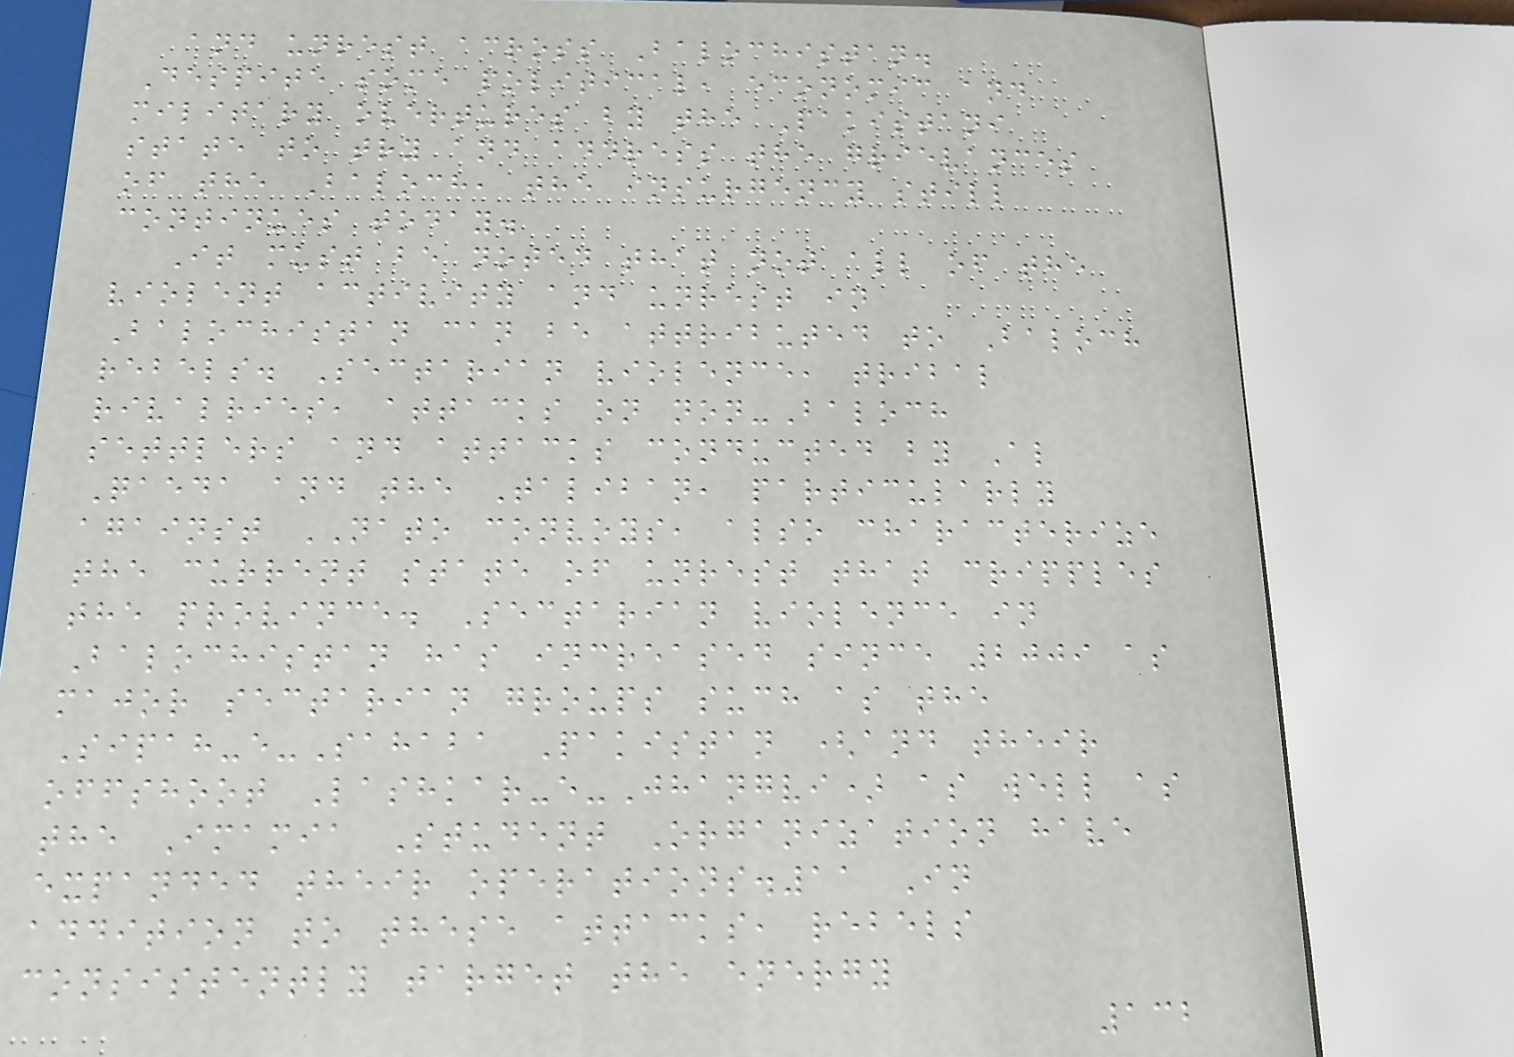and unrest across Balochistan.
Despite some political, economic and
military overtures by the Pakistani
state to try and address the grievances
of the Baloch, the insurgency still
continues today.
It must be noted that not all of the
violent activity and unrest in
Balochistan can be attributed to Baloch
rebels. Sectarian violence, tribal
rivalries, attacks on non-Baloch
settlers and attacks conducted by Al
Qaeda and the Taliban, particularly
against NATO convoys, also characterize
the current state of unrest that cripples
the province. Sectarian violence in
Balochistan has increased since 2009 as
major sectarian groups such as the
Sipah-e-Sahaba Pakistan (and their
offshoot Lashkar-e-Jhangvi) as well as
the Imamia Student Organization have
expanded their operations.11 In
addition to these attacks, rebels
consistently target the energy
132
